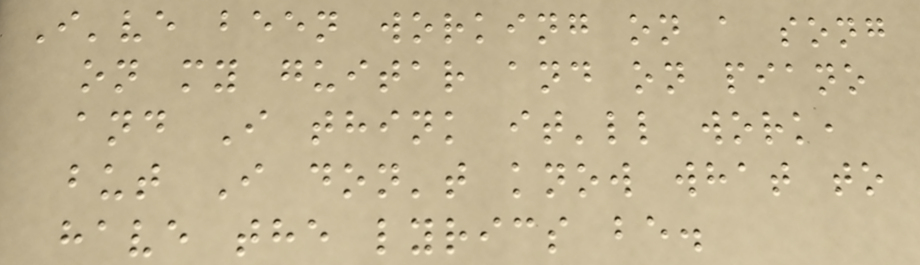I've been working on a song
on my guitar and on piano
and I think it'll work,
but I don't know what to
have the lyrics be.
